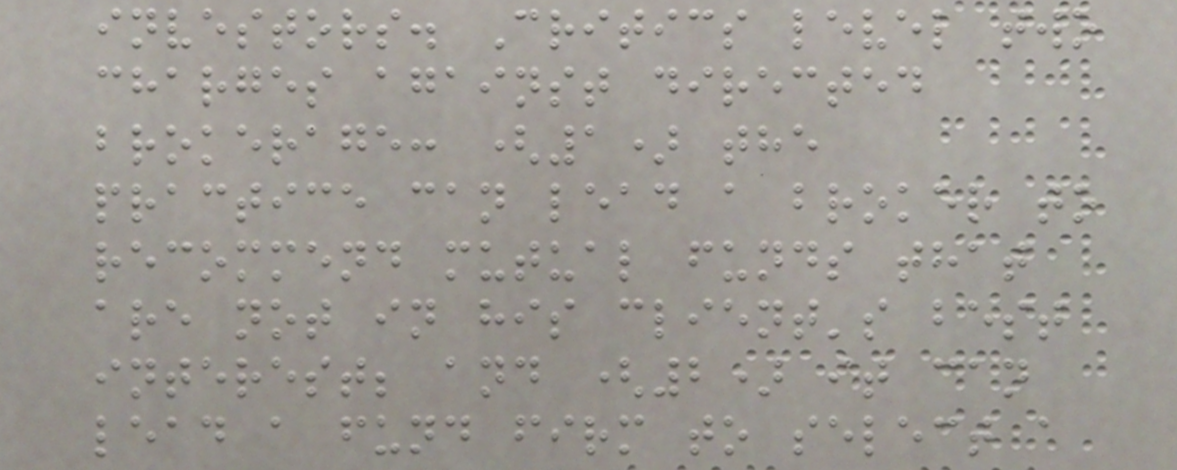investors. Critics level two
charges against directed
brokerage: (1) the
practice can lead a broker to
recommend mutual funds that
are not in his client's best
interest; and (2) it can
lead a fund firm to select a
